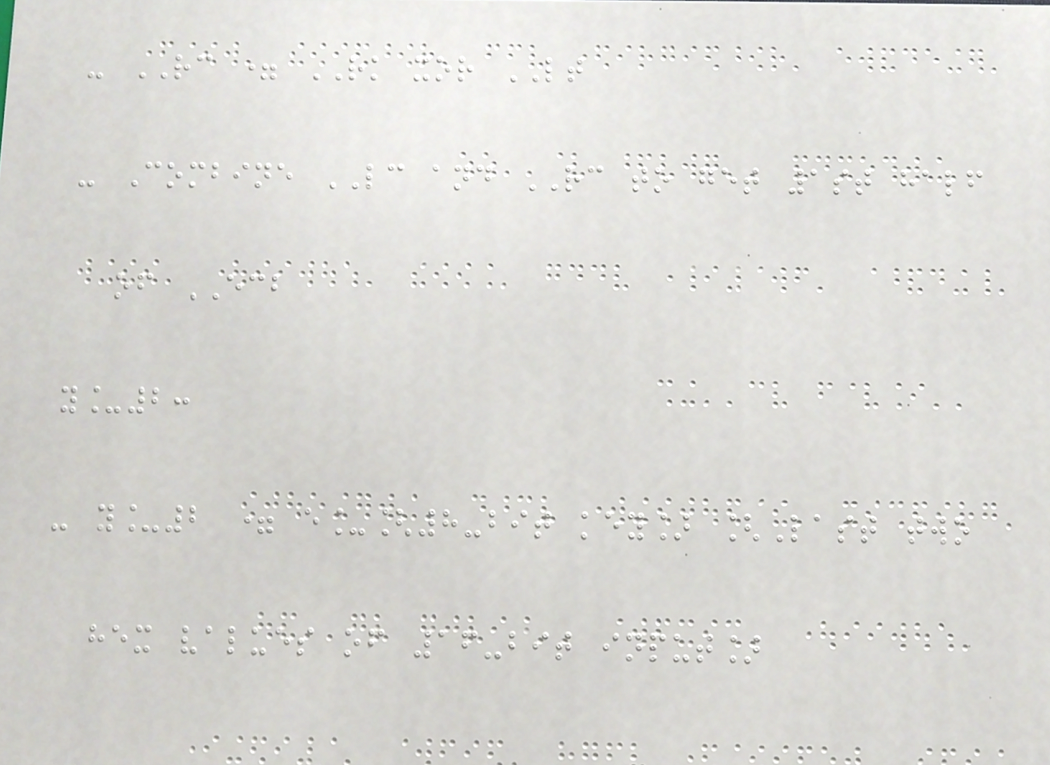- RC = RK xor LT
- Combine LC and RC to get 1st half
of ECB
y_2:
- y_2 = e_[8-bit key] [Last two
hex values of 16-bit input]
